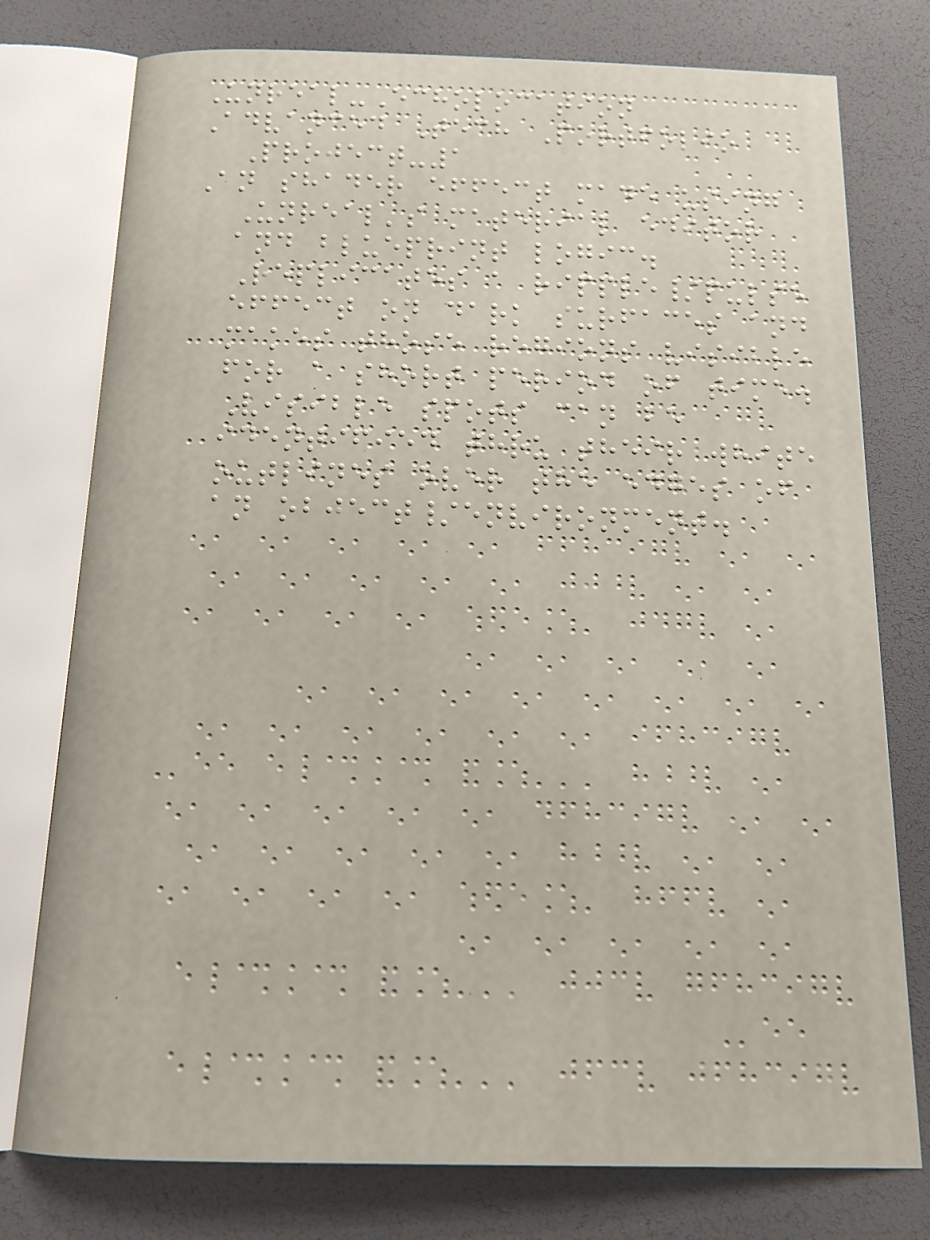Unreal-Echolocation
Advanced Tech Portfolio
Project-1
An shader effect made using
Unreal's material editor
and blueprint logic.
Replicates a ripple/pulse
effect on dark surfaces and
makes those regions visible
for a short period of time.
Visible spots can be
identified thru their white
outlines over the edges of
an object/environment.
